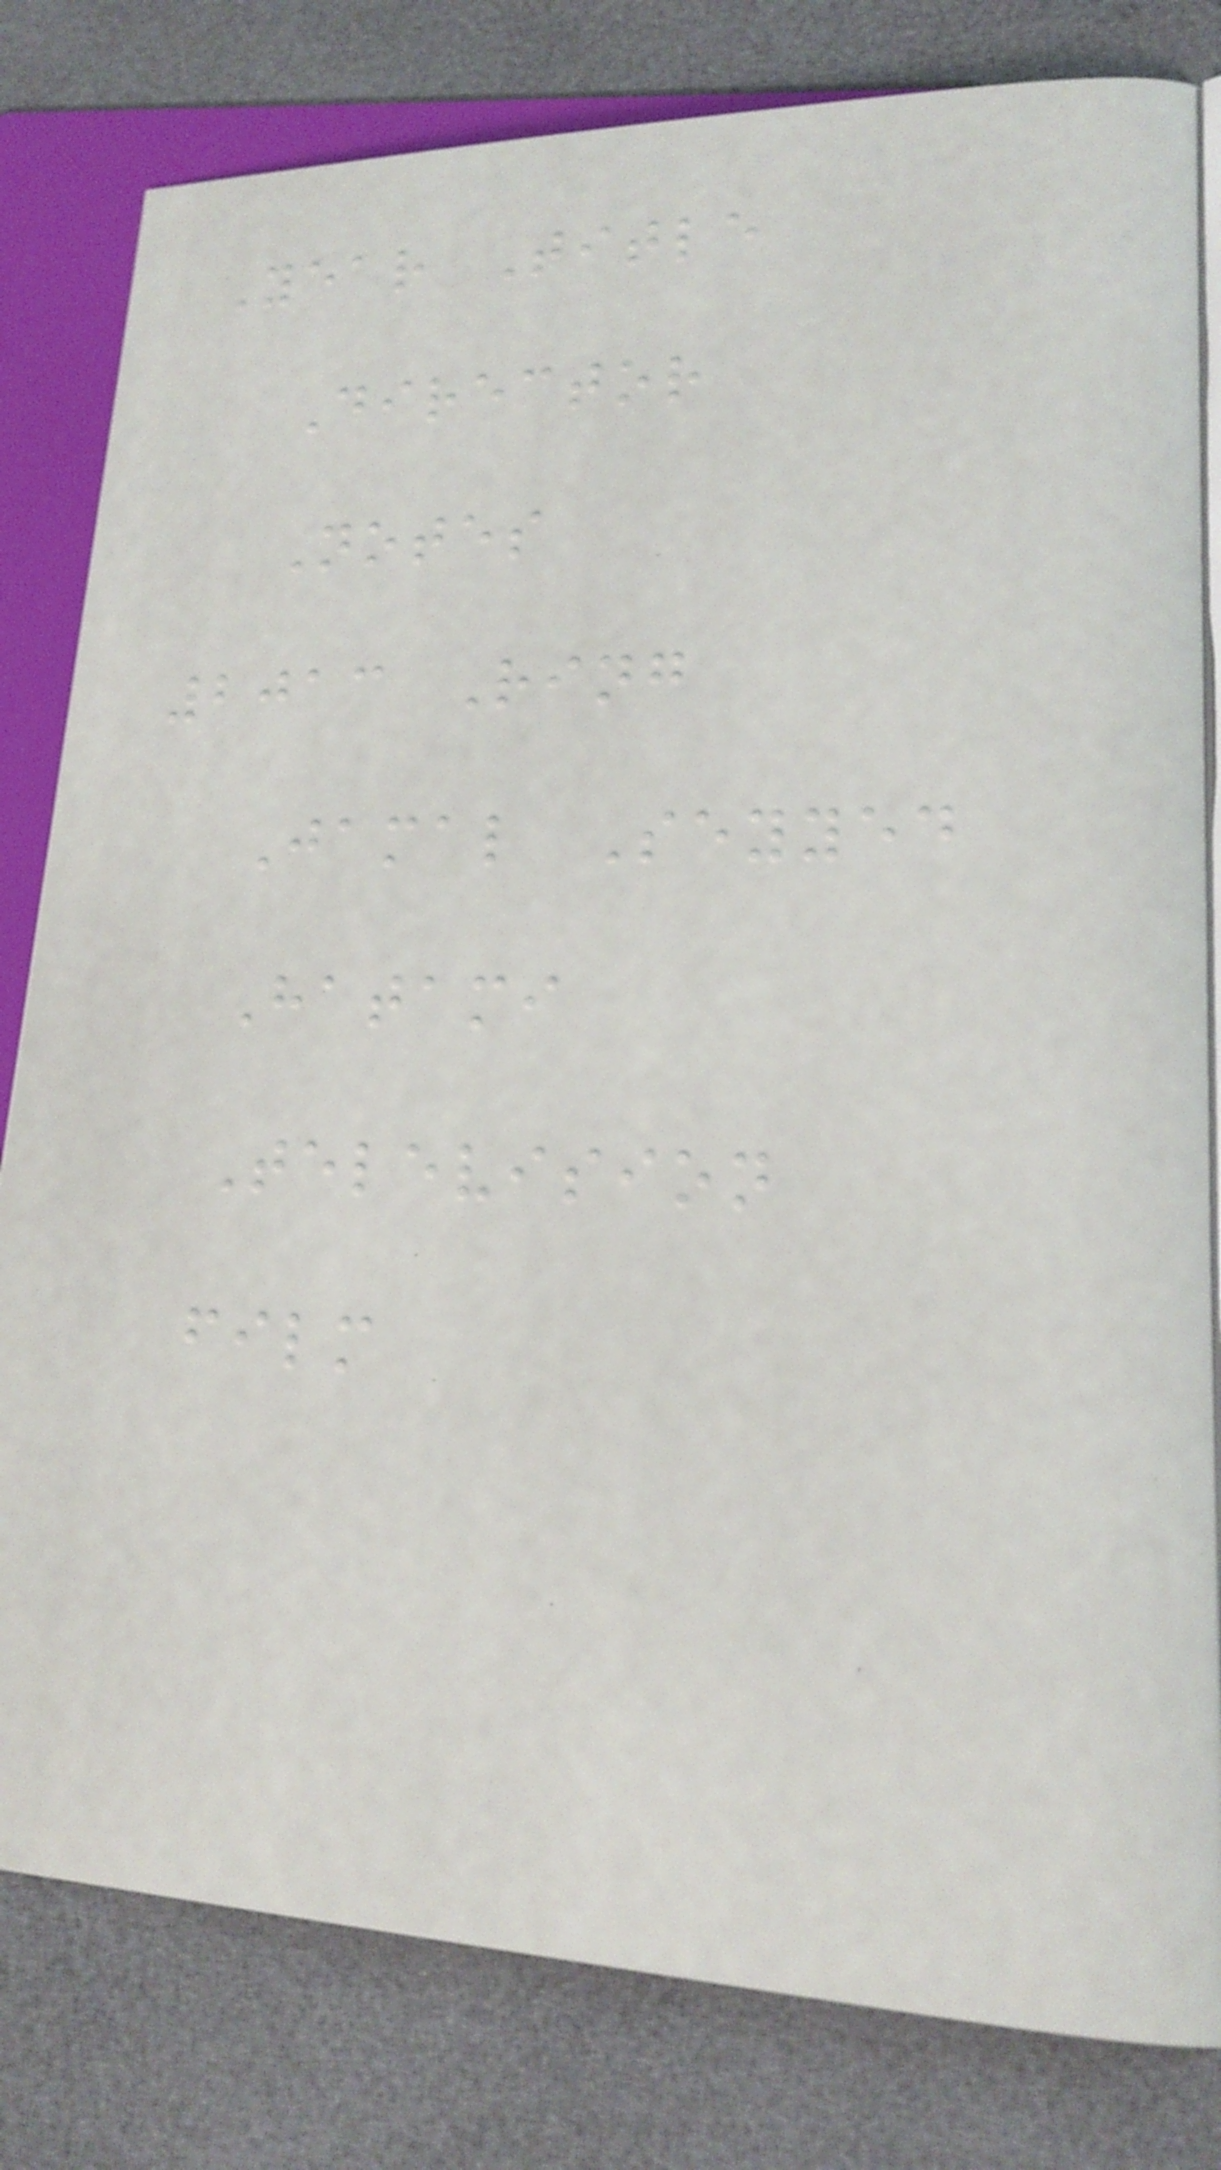Year Title
Director
Notes
2013 Ring
Jamal Seyyed
Hatami
Television
film
